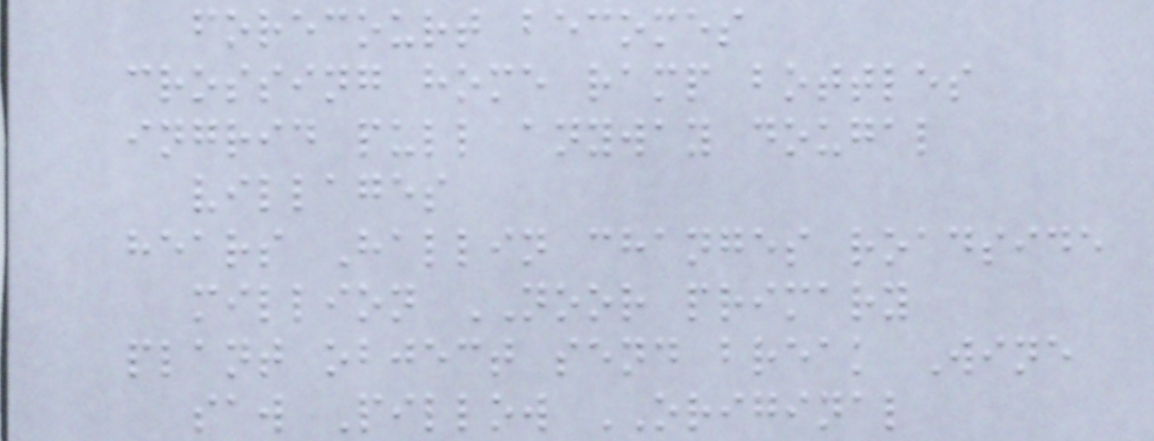forecourt becomes
crossing home ramp bottles
ingrid pull anyway dougal
villages
hears Hallin changes roadside
million NOOR primary
plant object send break Wine
saw Pillow ORIGINAL
